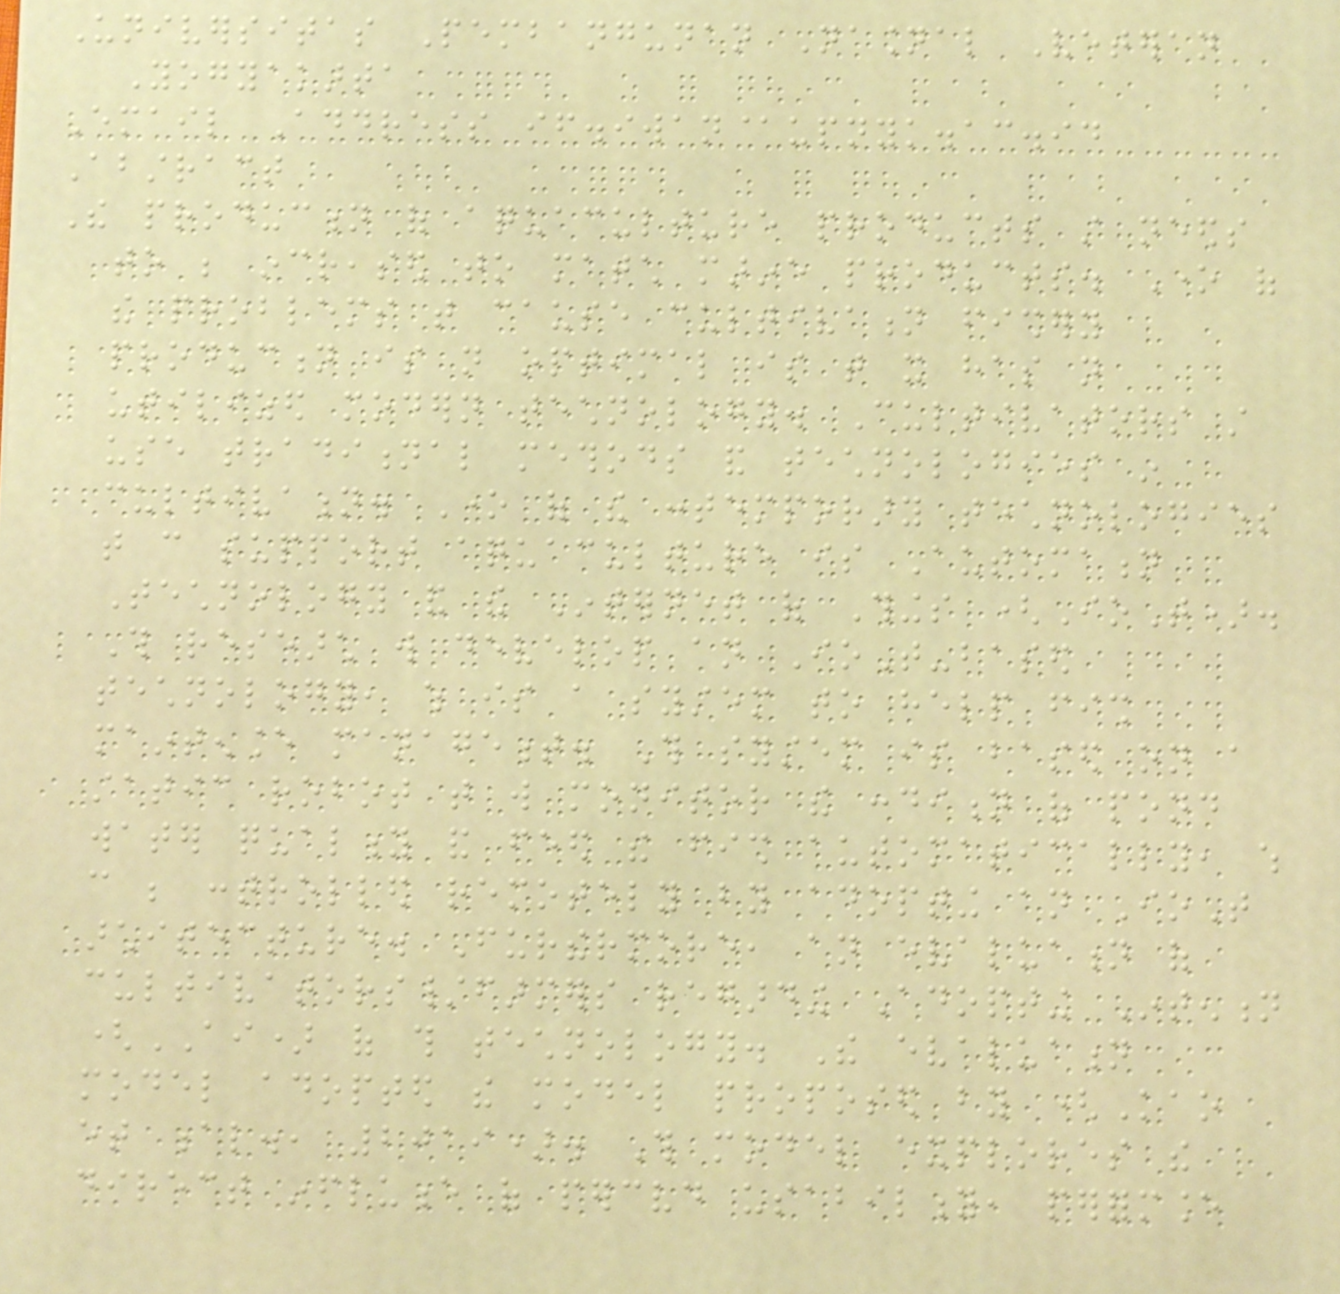Universitas Pembangunan Nasional Veteran
Yogyakarta
Email Address if.iwan@upnyk.ac.id
Abstract
The production of aquaculture products still needs
to be increased to match marine products. One of
the problems that cause cultivation fishery
production is not optimal is that it has not
utilized modern technology. Cultivators still
use traditional methods and technologies in
cultivation. One of the contemporary technologies
that can support aquaculture is Automation
Technology and the Internet of Things (IoT).
This research will develop an IoT-based
technology, which is a system to help fish
maintenance management. This system is based on a
static robot that will monitor the condition of pond
water quality and feed the fish automatically, which
can be controlled remotely by adopting an IoT
architecture. Furthermore, an evaluation of
cultivators/farmers regarding Adopting Intention
(AI) of this technology. The evaluation
model adopted the model proposed by (Kao
et al., 2019). This model explores the
direct influence of perceived usability, performance
